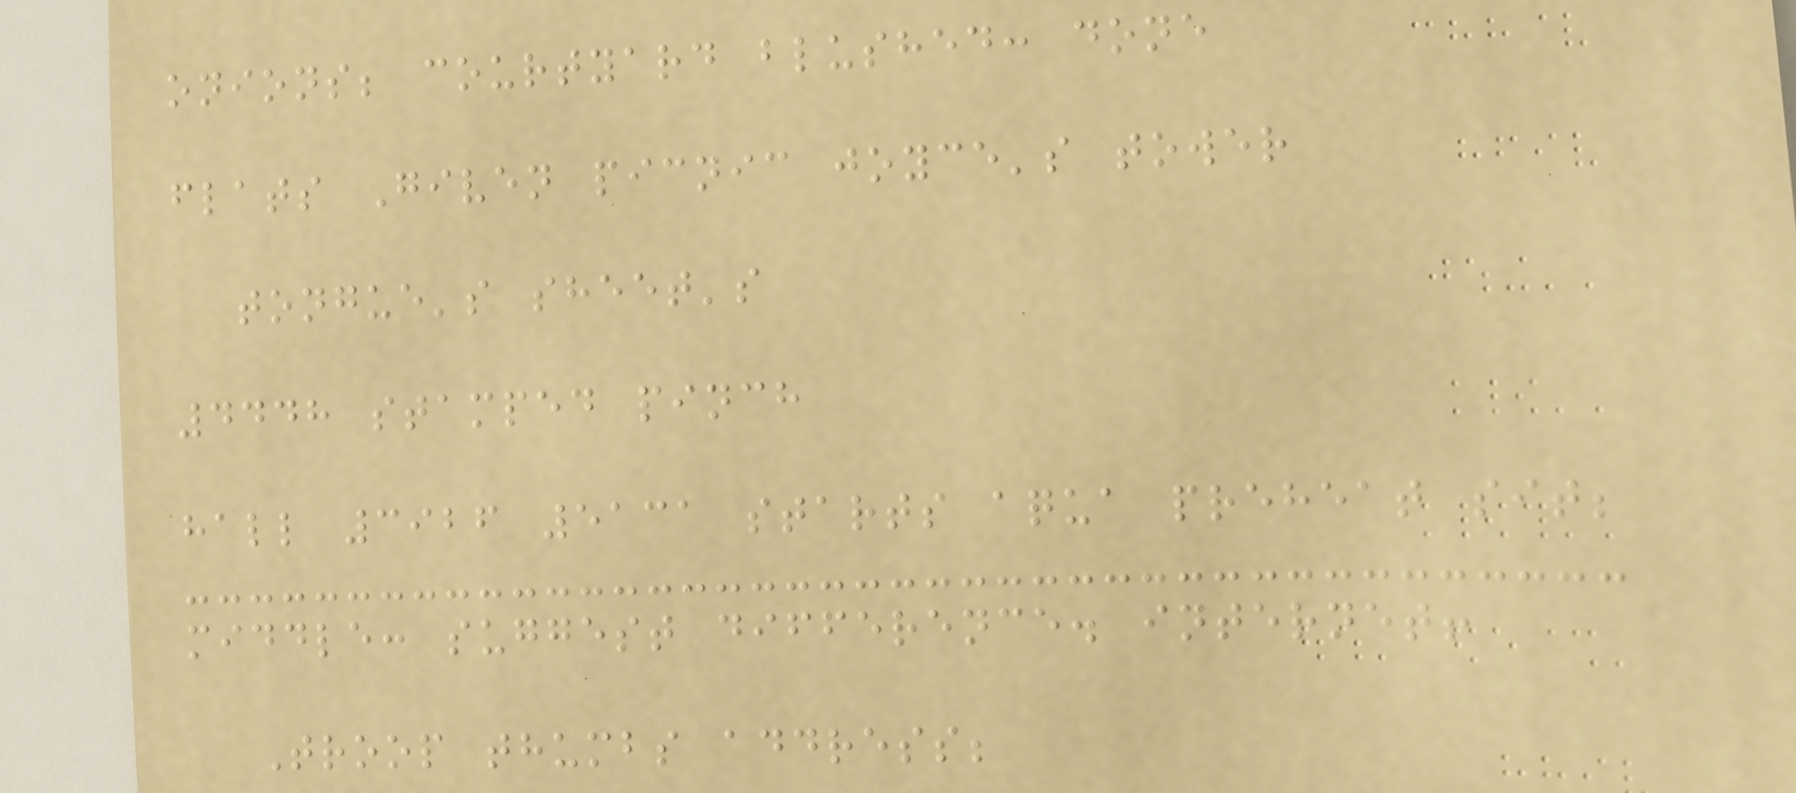onions; courtyard blushed: done
flats Given picnic joyce's tower
tongue's sheet's
4448 stamped pinch
hall 3926 5131 starts aqua preheat sit;
middle: suggest difference. internet!
Troop thumbs address;
